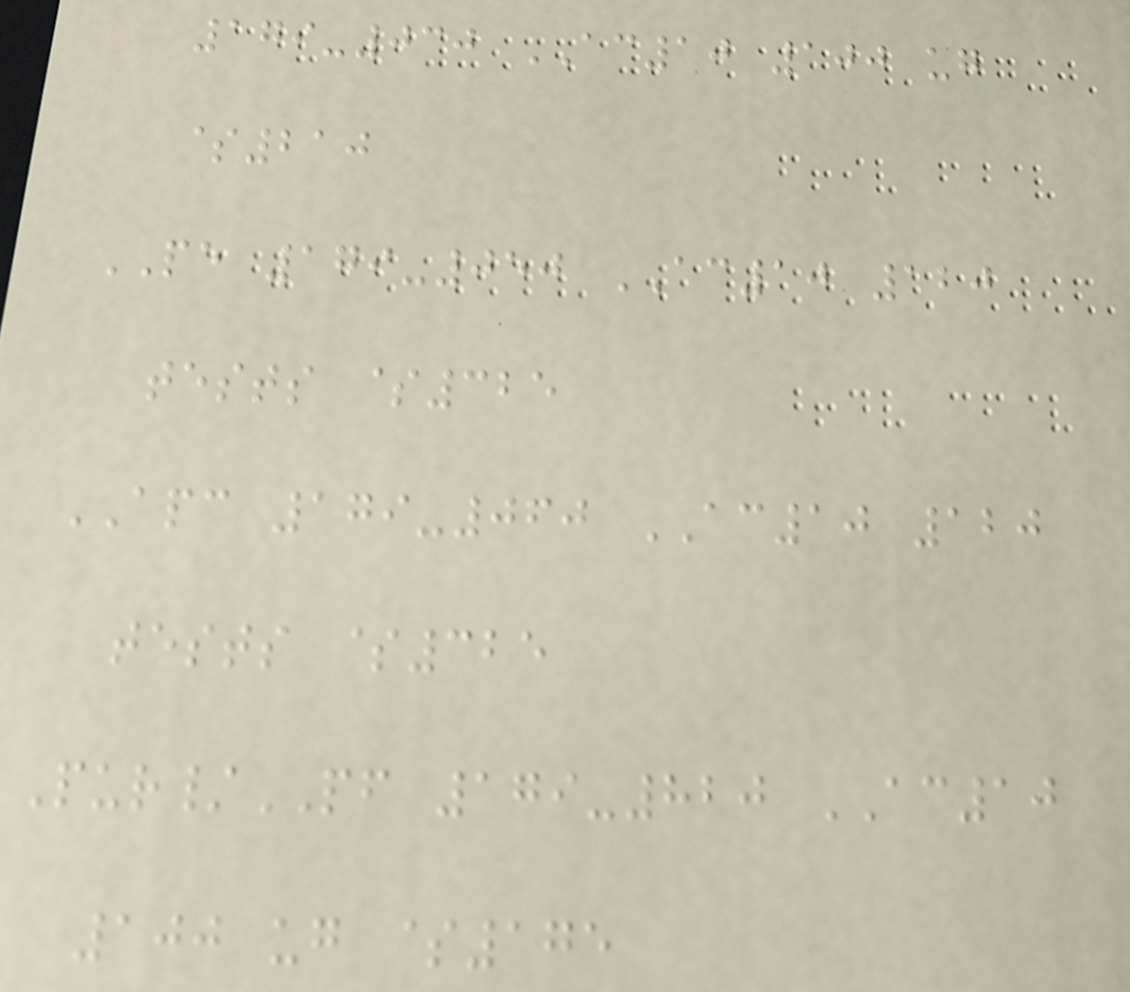179-030 AC10 100 ug
$210
PE 179-050 AC10 120
tests $325
APC 179-060 AC10 120
tests $325
Pur/PF 179-820 AC10
100 ug $175
